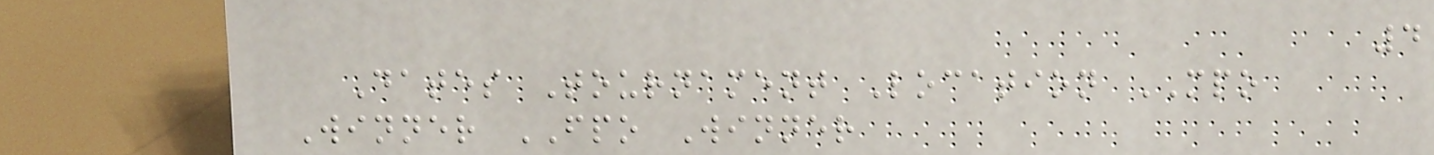4
Dates Tournament Location MPO
Winner FPO Winner
